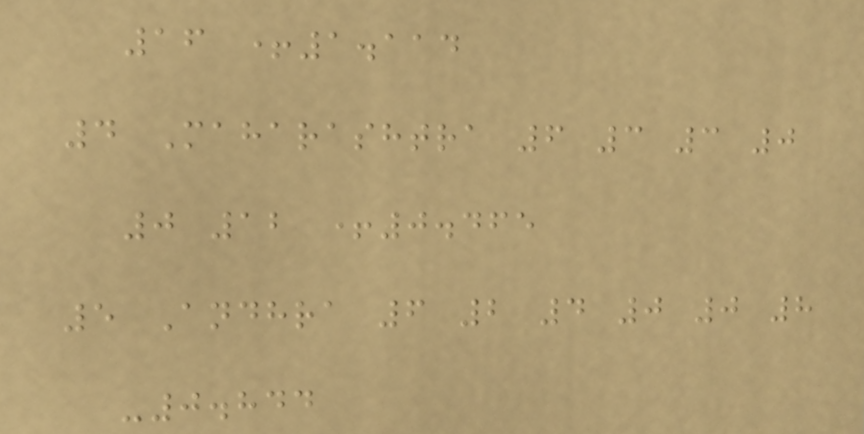16 +1.114
4 Maharashtra 6 3 3 0
0 12 +0.465
5 Andhra 6 2 4 0 0 8
-0.844
